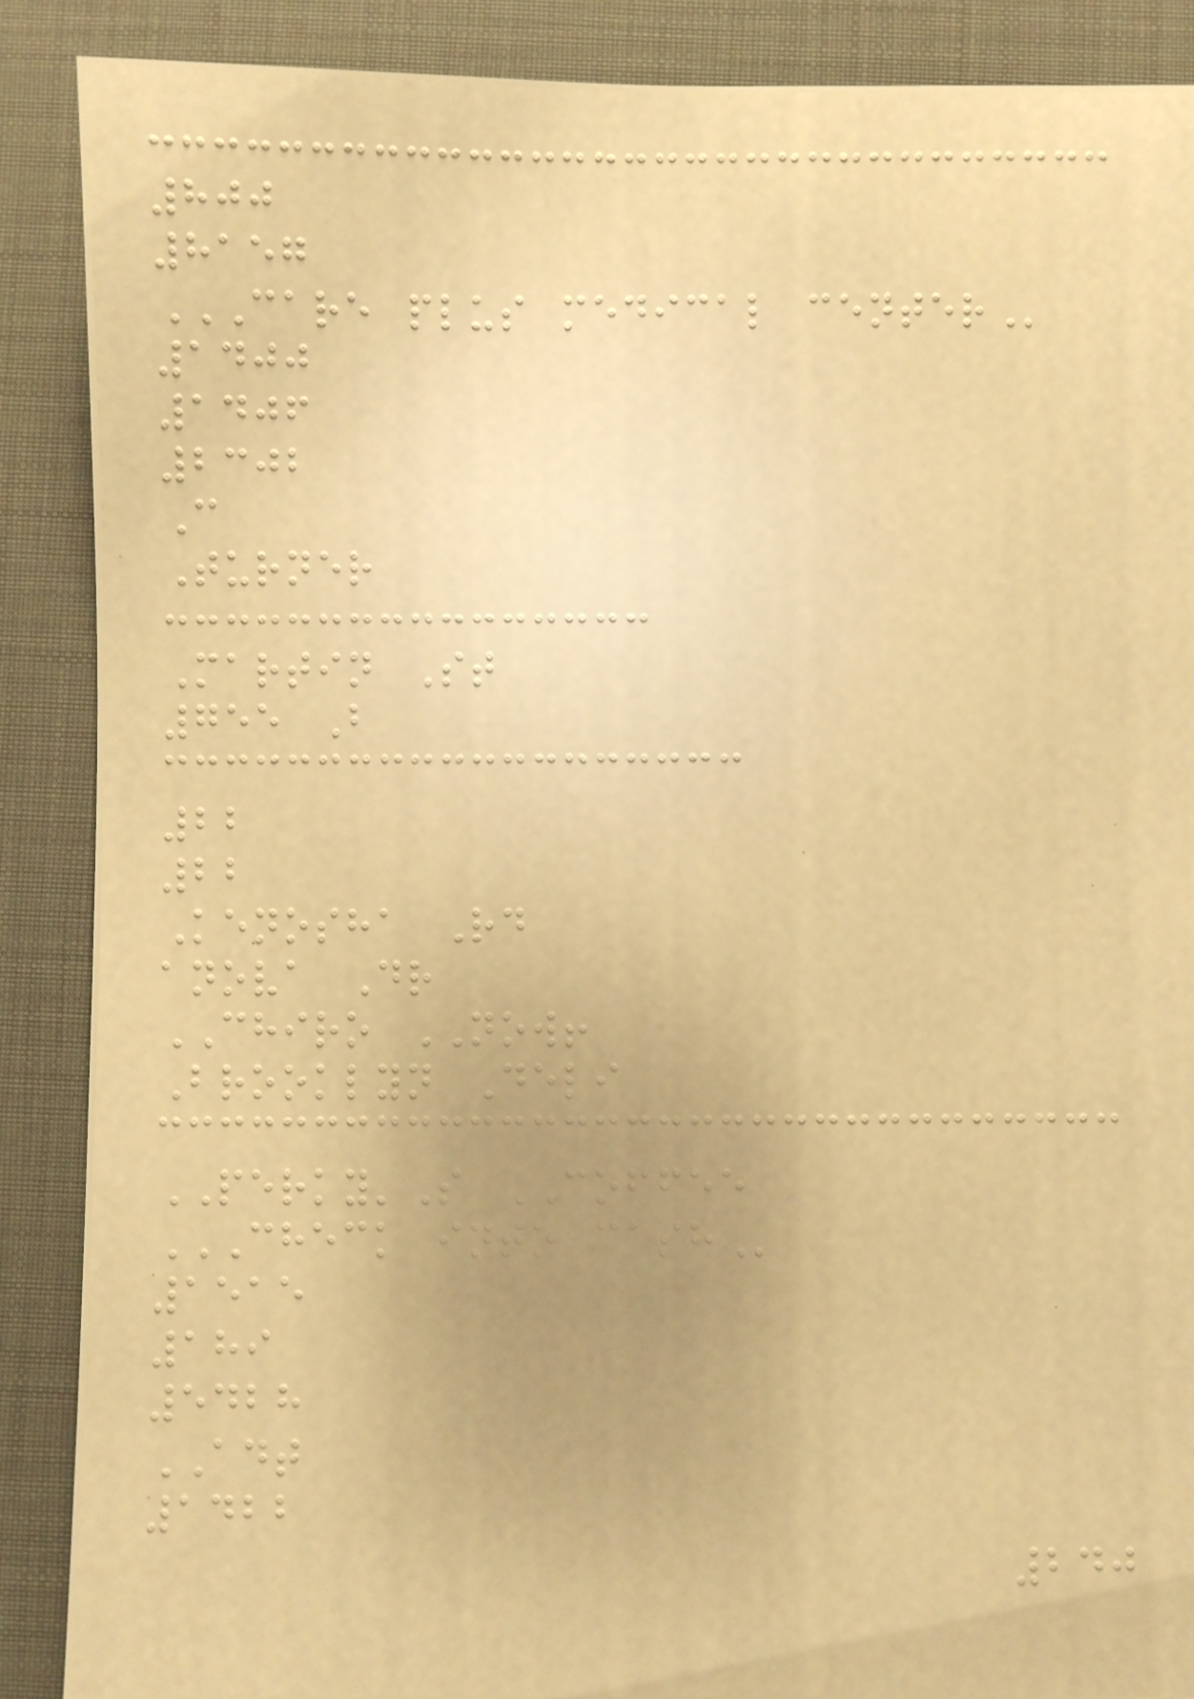800
8157
CARE PLUS MEDICAL CENTER
1400
1406
2302
C
Turner
Martin St
755 B
22
22
Kenosha Rd
anova Dr
CHIRO NOW!
Brooklyn Deli
PERKY'S COFFEE
CHECK INTO CASH
1515
189
5428
ADT
1422
240
